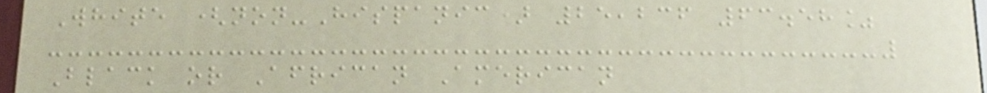White (non-Hispanic) 25,236 63.58%
Black or African American
